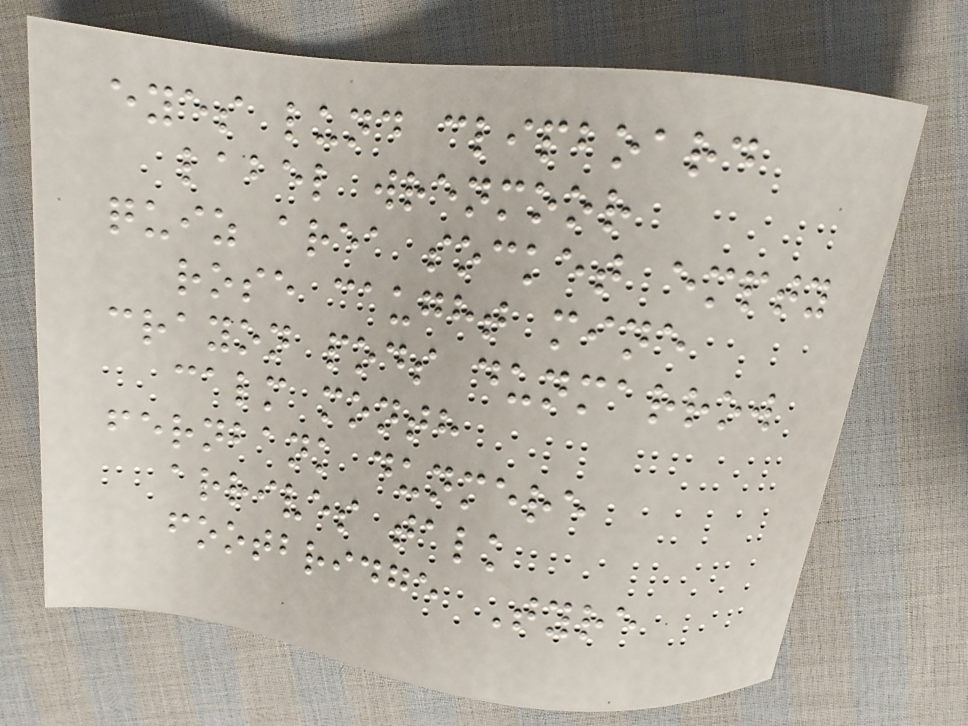eyes lund clipboard
label wrenmoor
quiz area socket empty
rose caught mine
crayon pods dunmarrow
calm month
fernbank dunmere
arrives talk
footbridge Tyre
